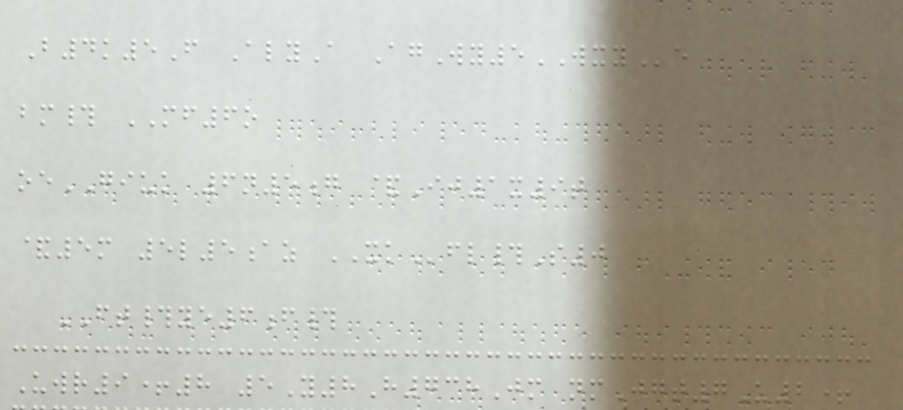B4k5F AlyA AgWy5WXYe
bm# MF6o
oeGIUK 6n5g &Ij1x9t
&5m 5l5az XKfl#S0
FT#ye6f#
Uwr9+8 5Y8H738Jm nmJgt7U2+
